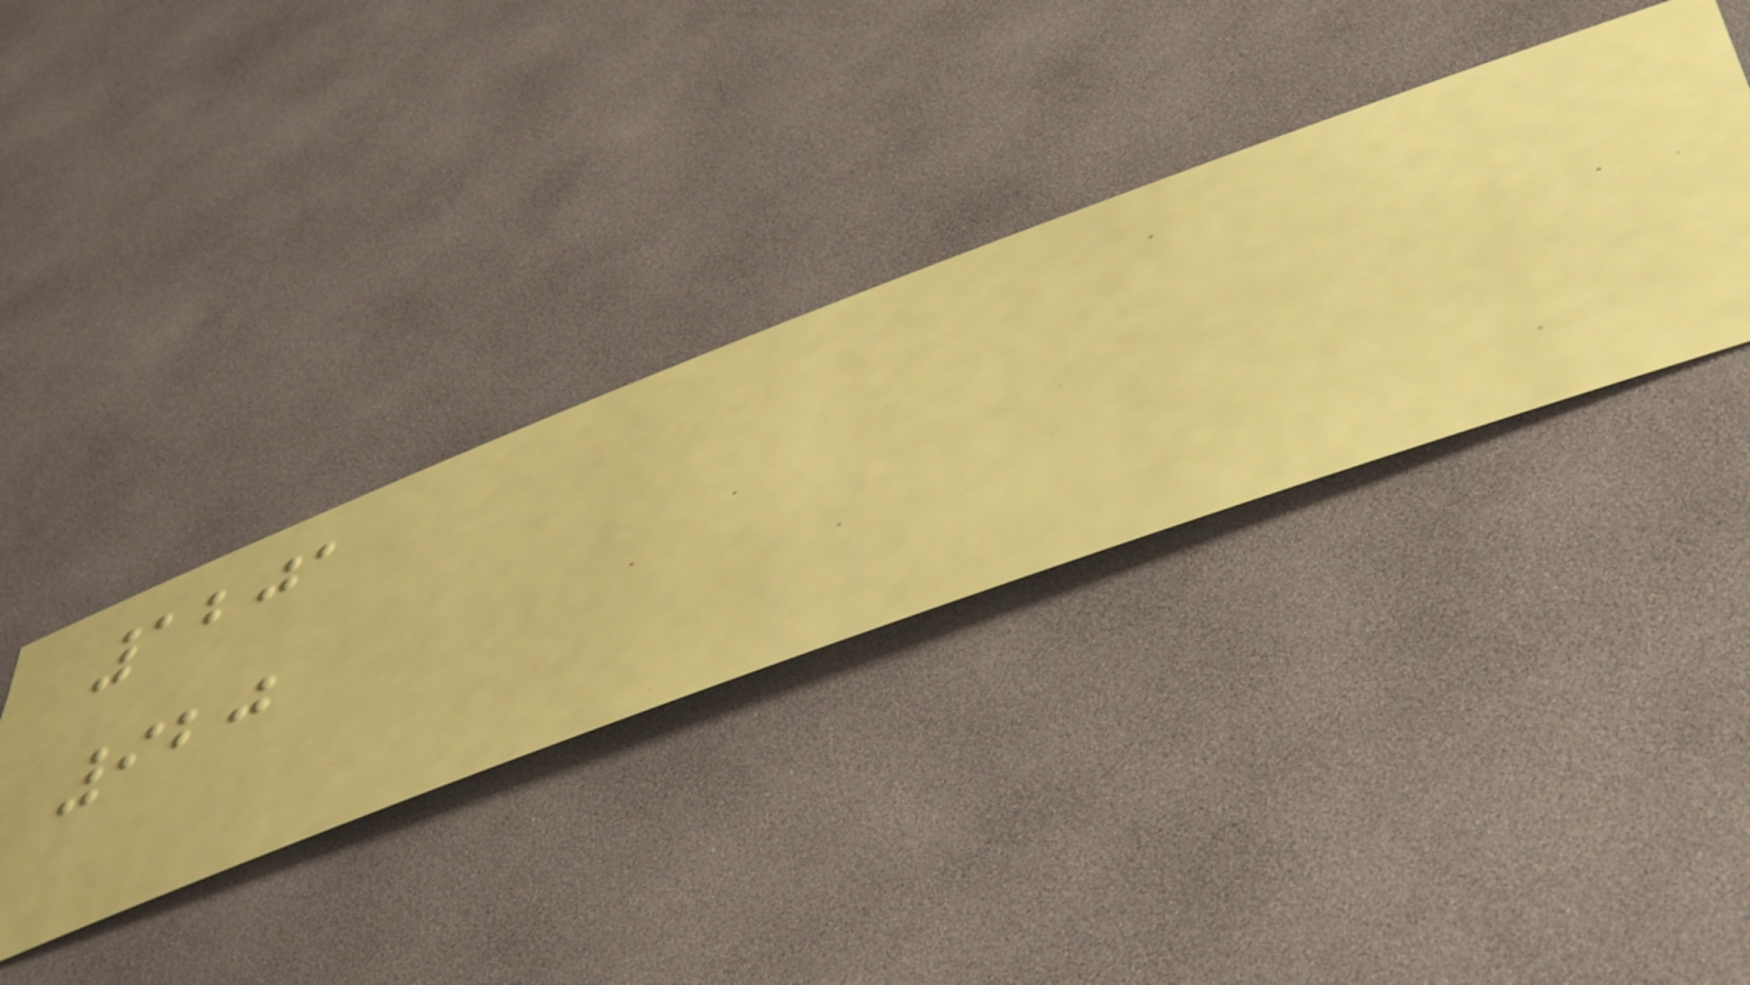1201
920
